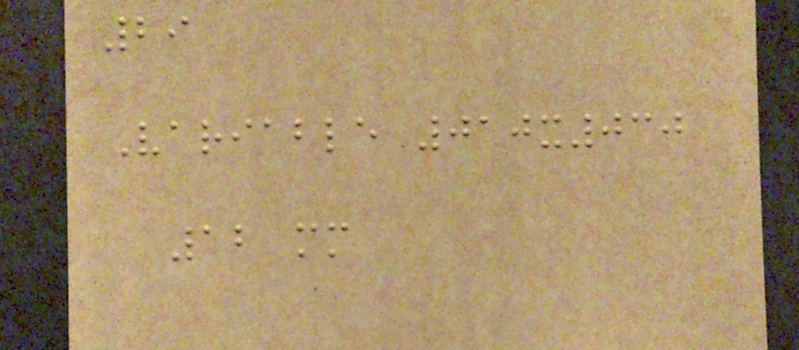29
Variable 010x030
12 mm
